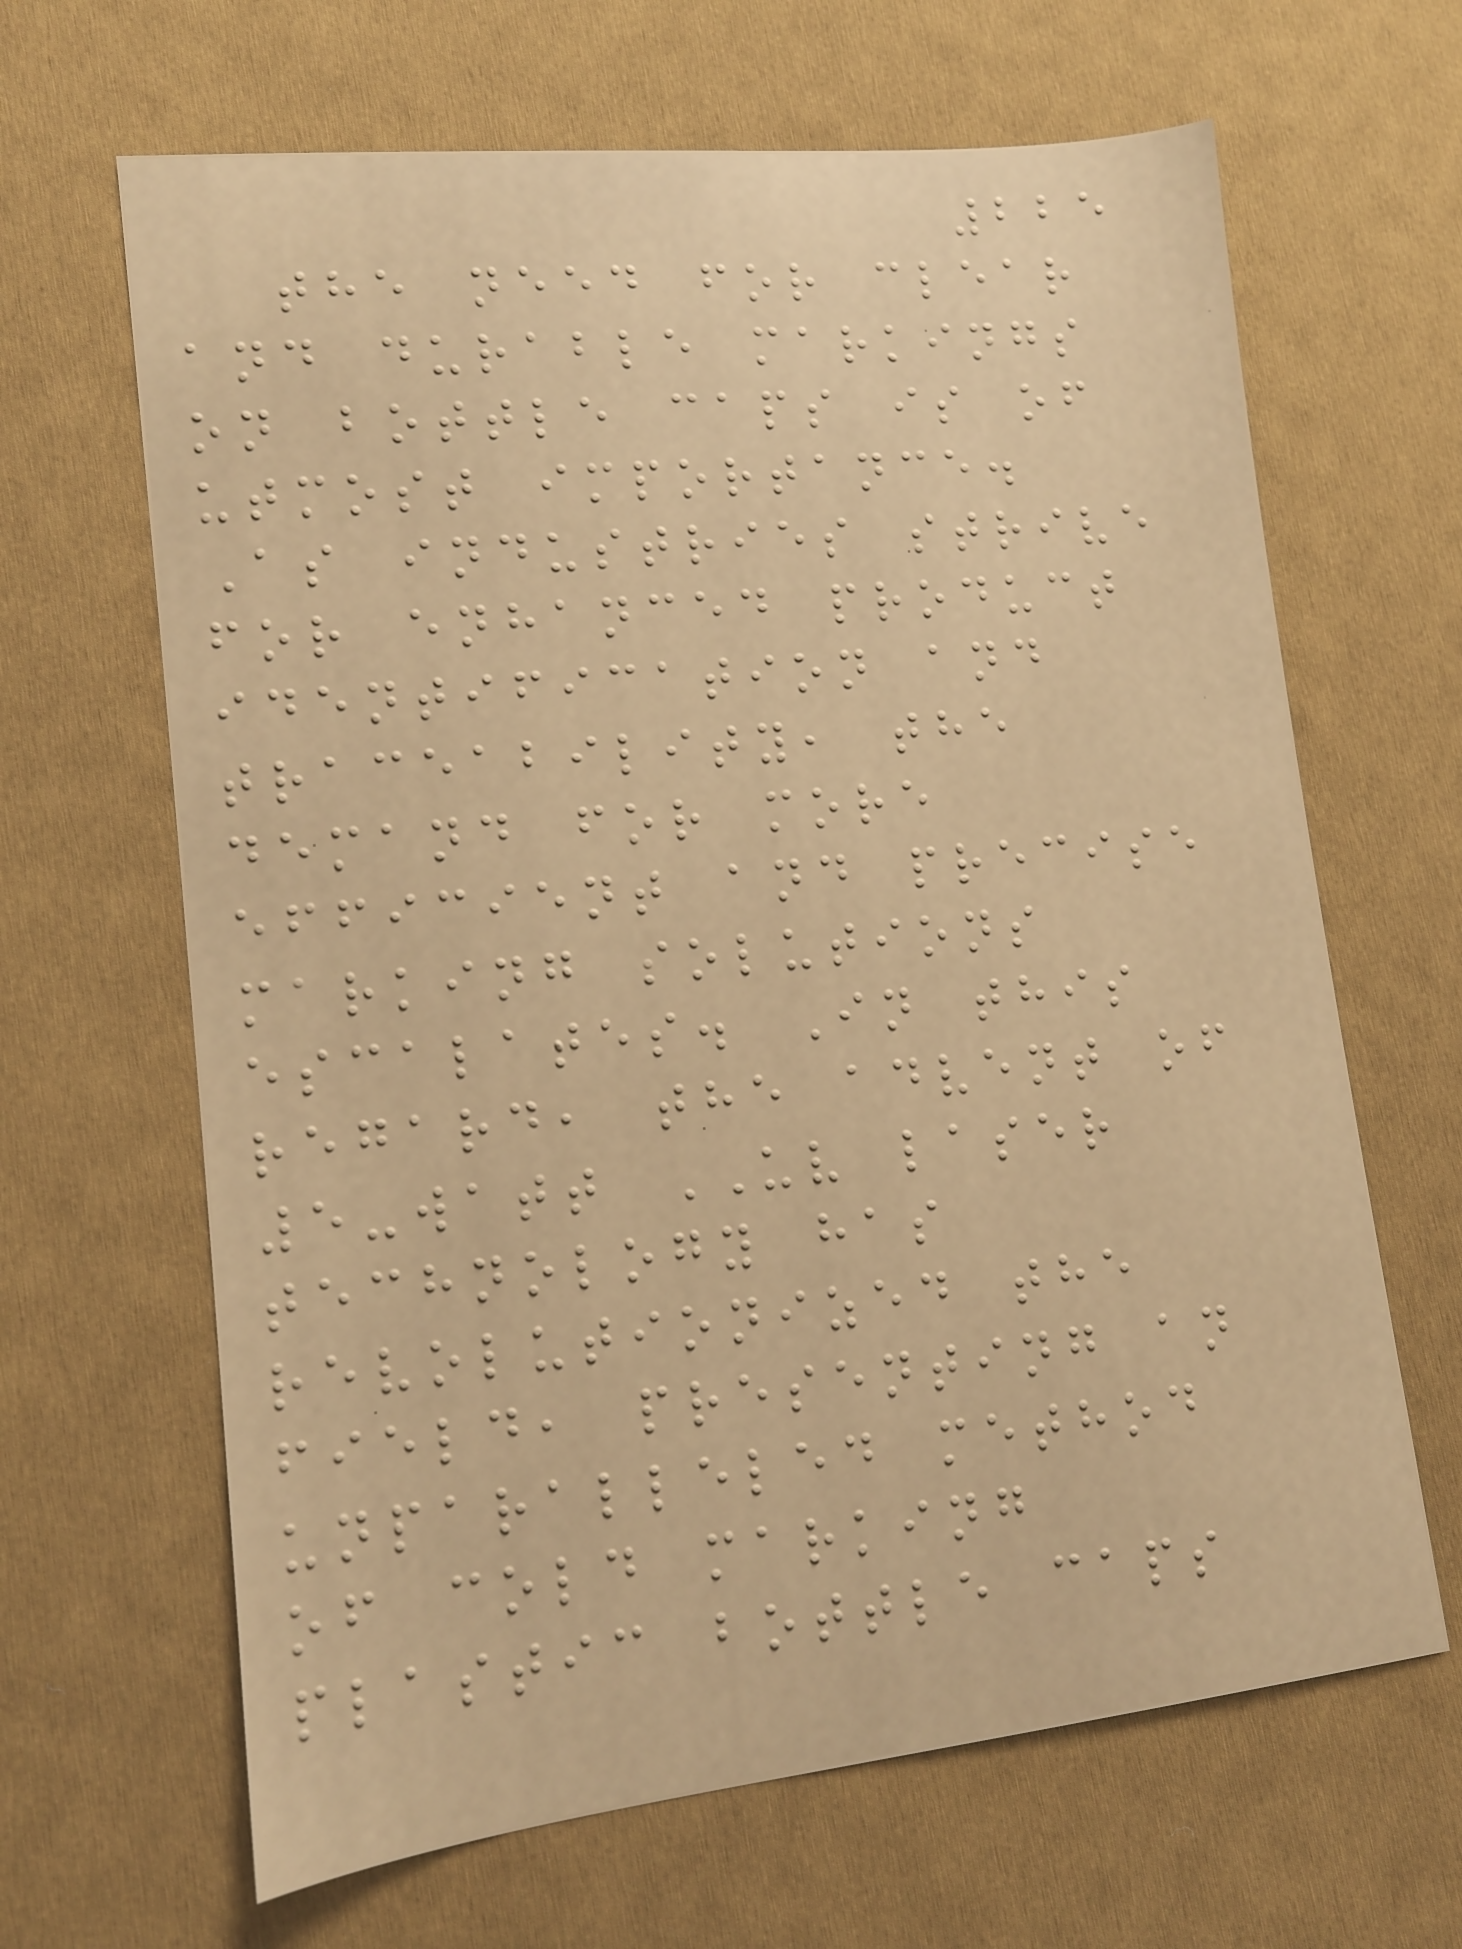225
the need for clear
and durable markings
on bottle caps is of
utmost importance.
As industries strive
for enhanced product
identification and
traceability, the
demand for more
efficient and precise
marking solutions
escalates. In this
regard, the advent of
5-watt UV laser
technology has
revolutionized the
field, presenting an
unparalleled method
of cold marking
plastic bottle caps
